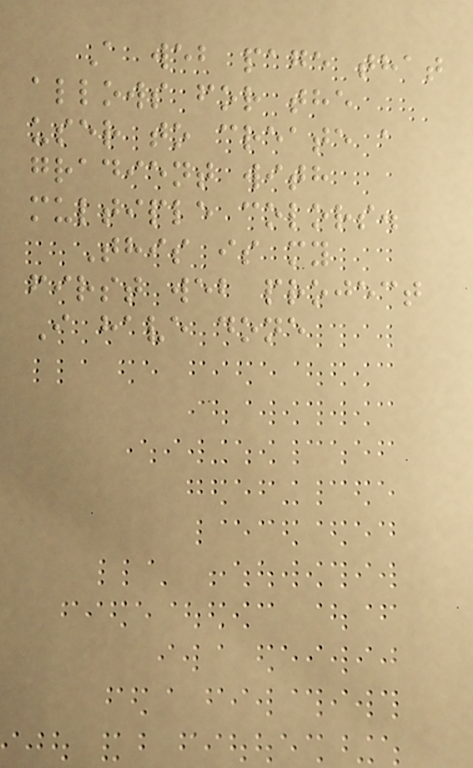A web page that
allows for the
user to create a
gradient with
multiple colors.
This is my
first web project
I have done
